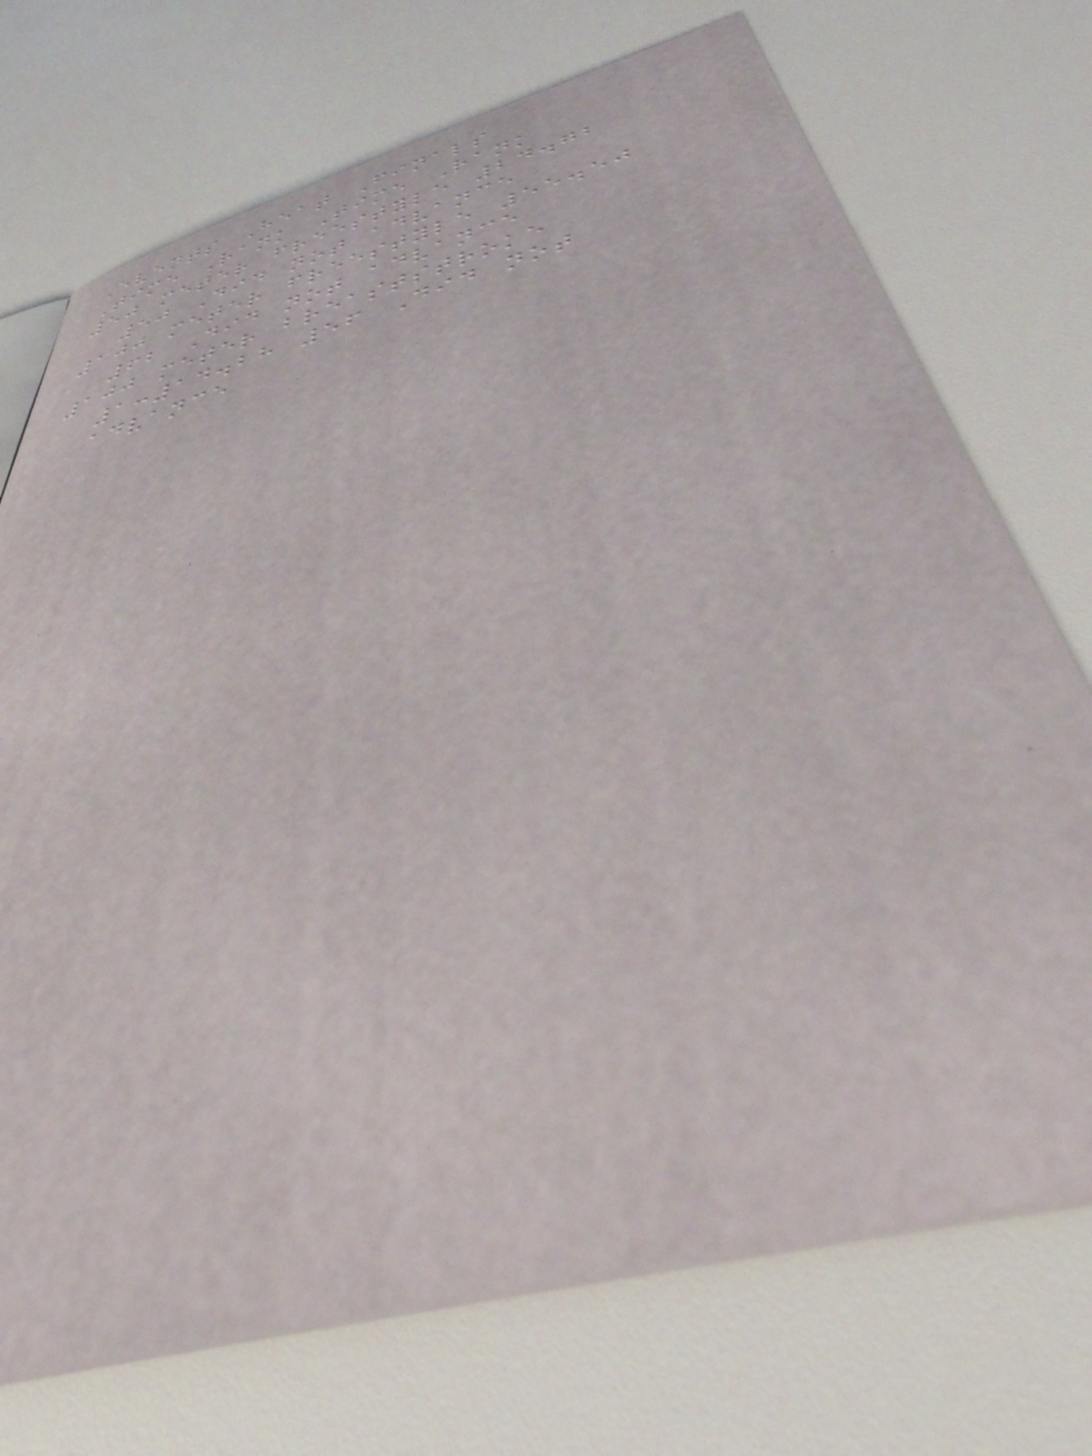Events Heat Finals
Time Rank Time Rank
50 meter freestyle 24.72
50 Did not advance
100 meter freestyle 55.50
62 Did not advance
100 meter breaststroke
1:14.28 56 Did not
advance
